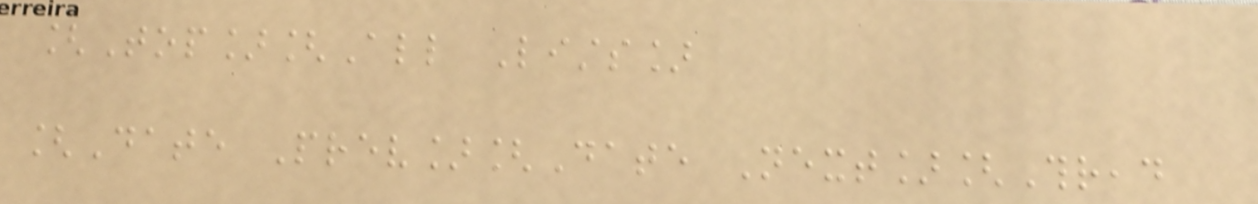[Top][All Lists]
[Date Prev][Date Next][Thread
